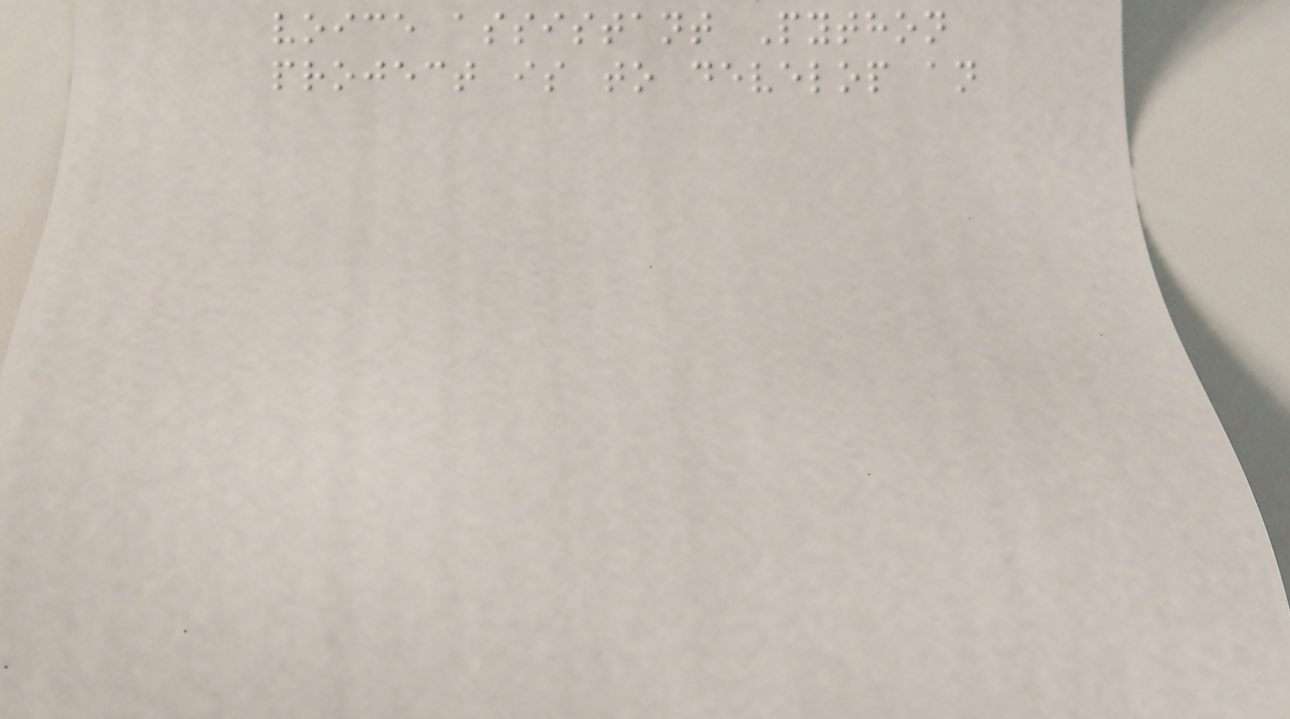voice assistant Python
project is to develop an
